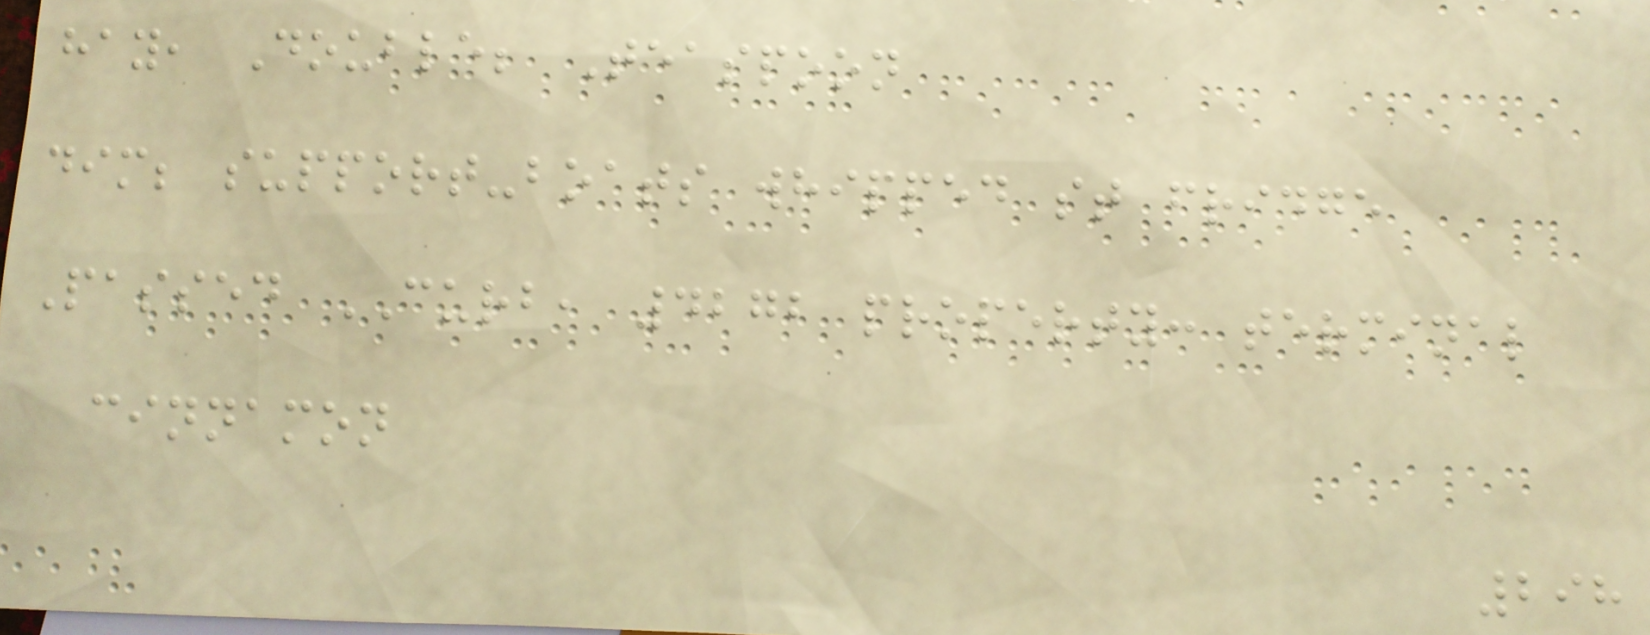hay, Double; Teaspoon
dim; support-boats whipped st fridge
Passed CURB, 4272 property: terminal
cinnamon
298
